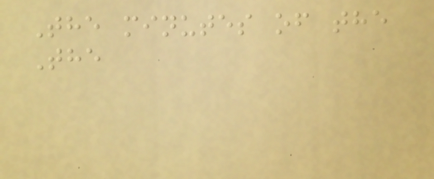The minutes of the
The
